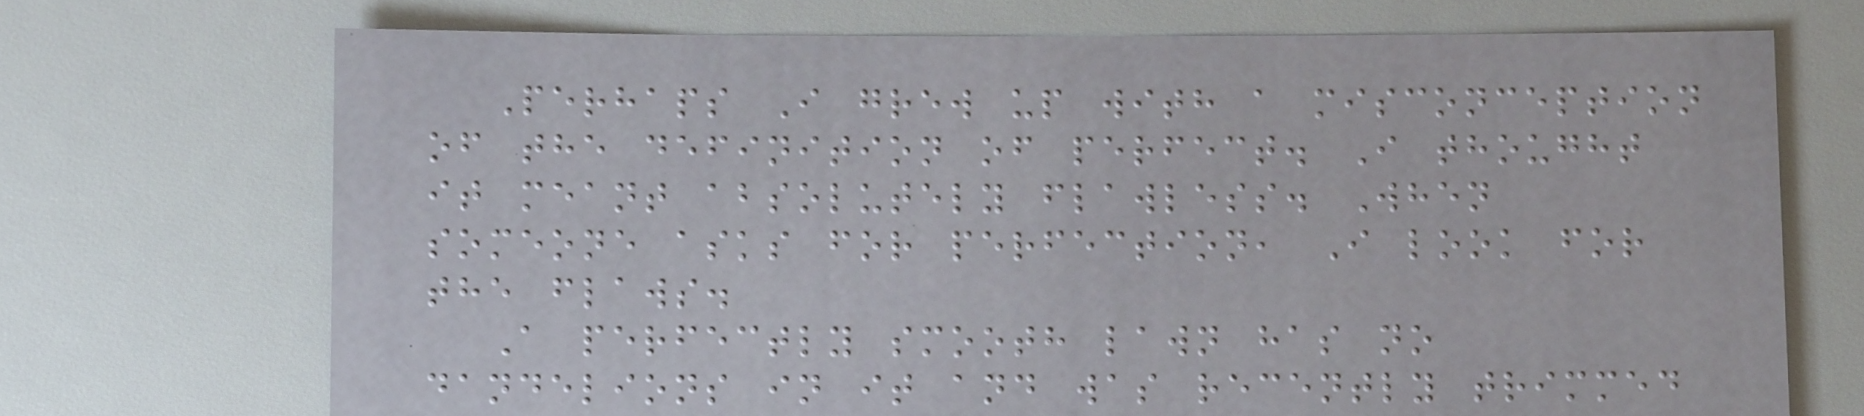Perhaps I grew up with a misconception
of the definition of perfect. I thought
it meant absolutely flawless. When
someone asks for perfection, I look for
the flaws.
A perfectly smooth lawn has no
dandelions in it and was recently trimmed
